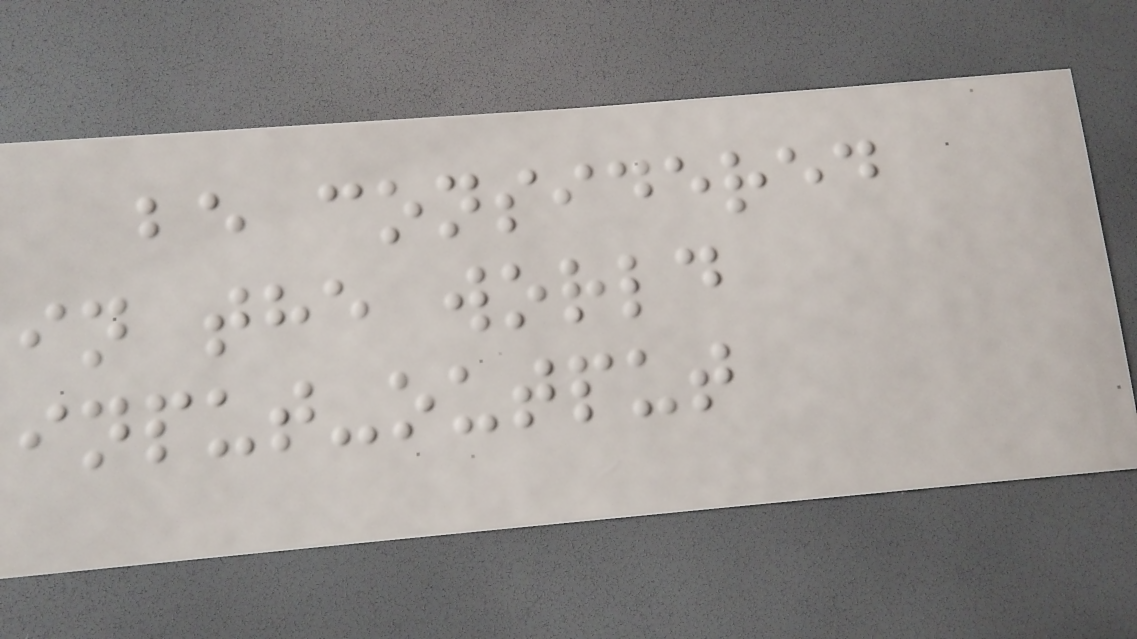be considered
in the world
input-output
